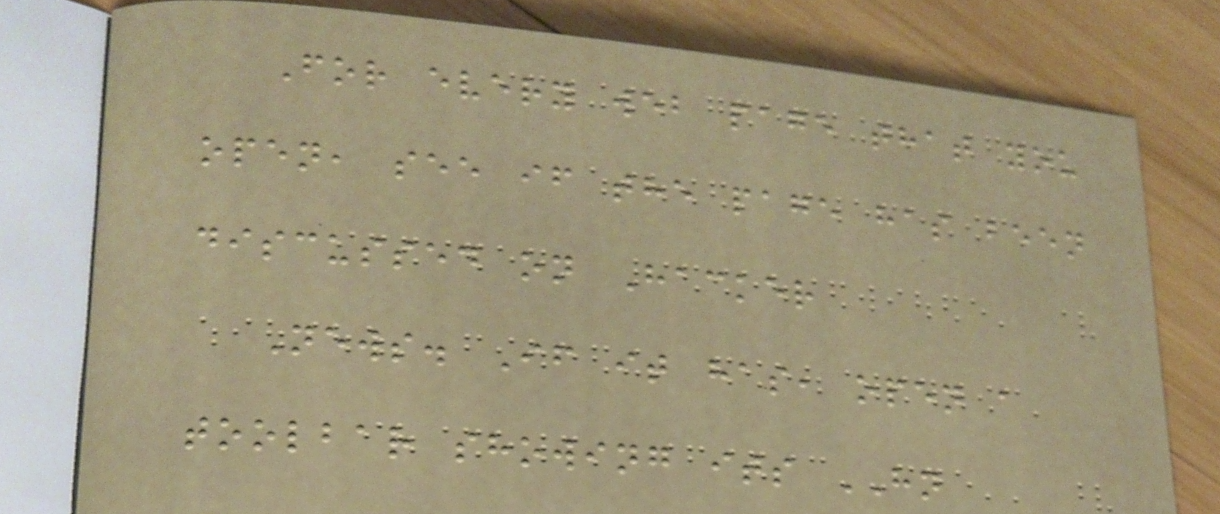For every web page that you
open, see if the page has been
discussed on Hacker
News. If it has, open a
toolbar showing its HN
